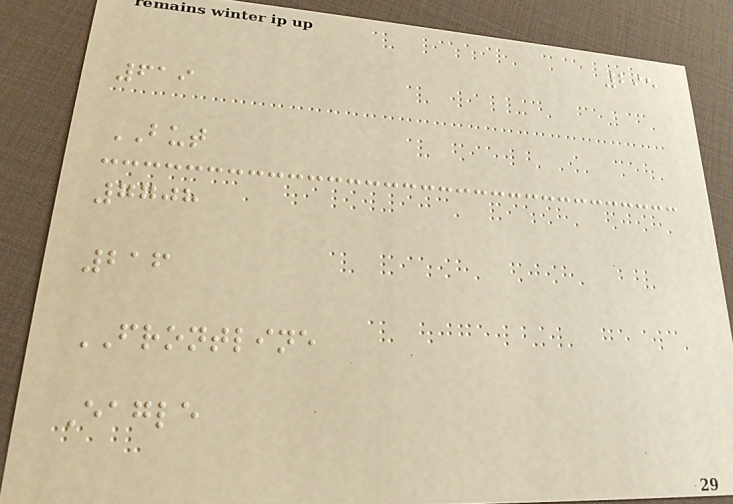295
619
BUT
7708
216
FRONTLINE
Eagle
